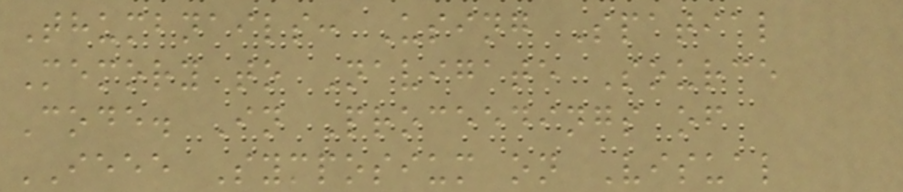Thumbnails: Using Spatial
Memory to Navigate Source
Code. In Proceedings of
IEEE Symposium on Visual
